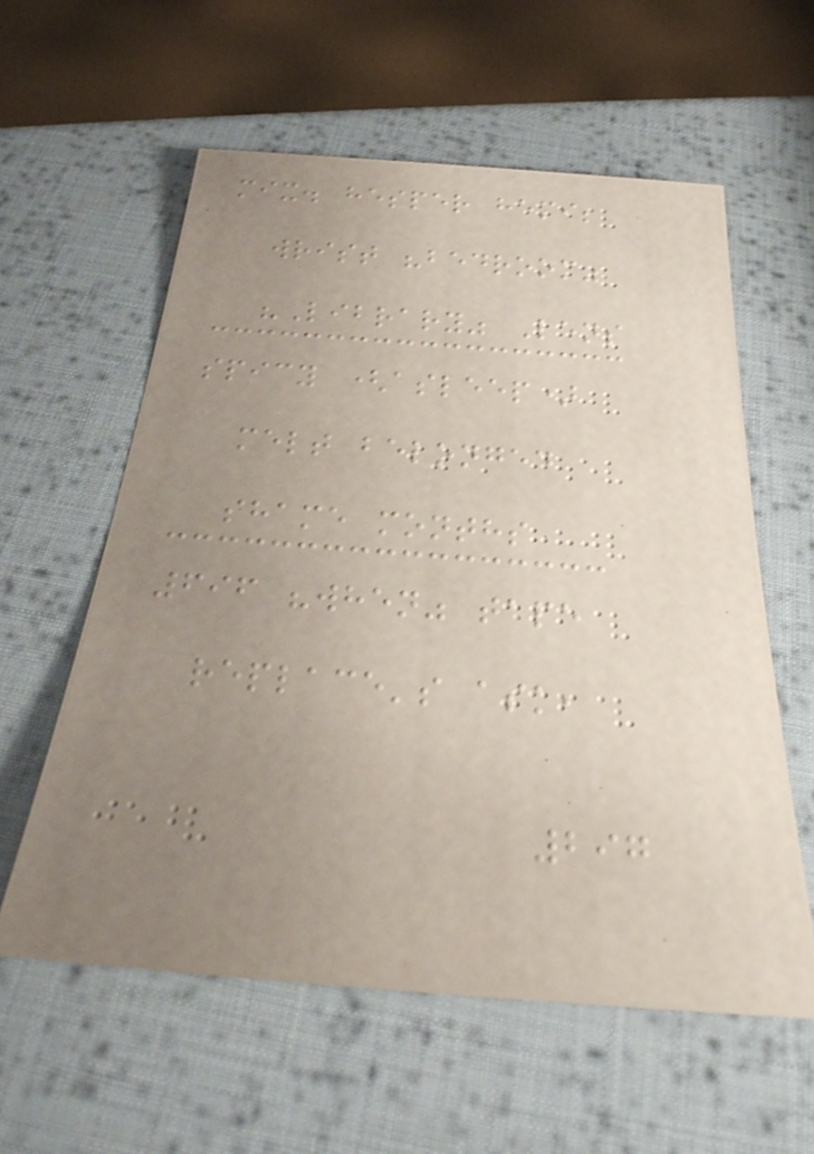mix. hesper hemi;
wrist "bedroom"
"Library" Lens
spicy (asleep)
melt belonged
shame months
696 "when" tape
replace's ask,
297
